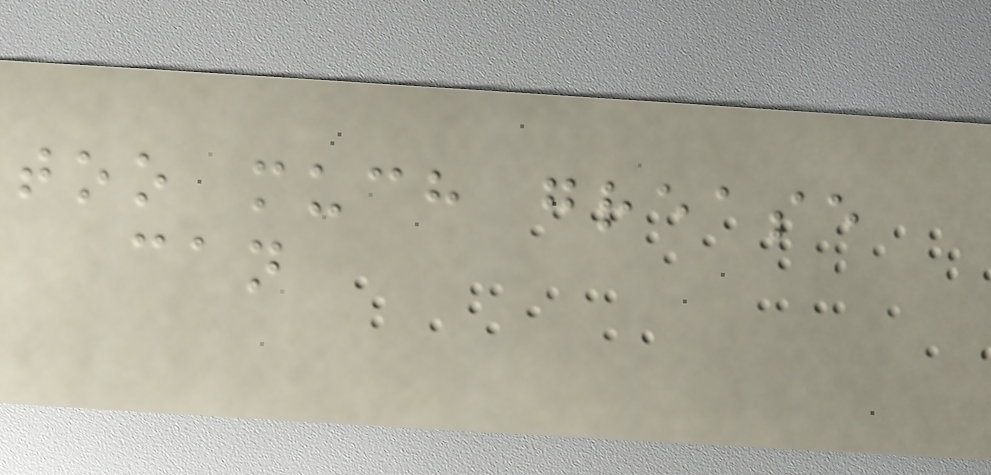too much grease
can
